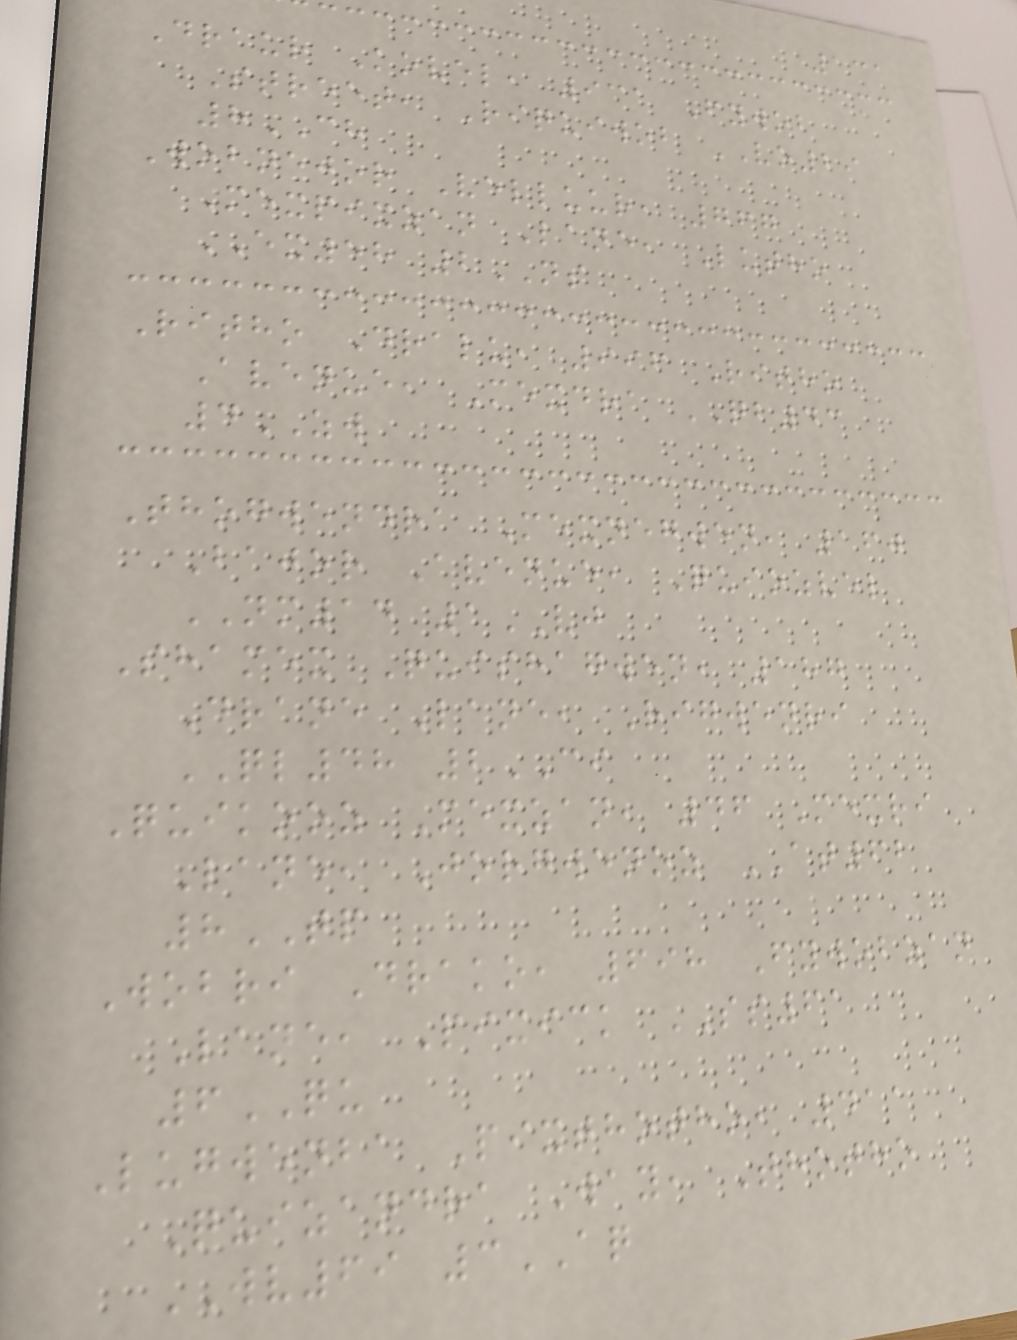131
Draur Kovel, 931 Fywob
Street, Riquiwob VO29
8CH
Wobnejor Velluur, 767
Mexpixzan Lane, Lutho
EX58 2NS
Ritho Dralu, 996 Ritho
Avenue, Mexdra QB43
4ZW
Thogwendra Mexnegwen, 160
Bajor Avenue, Quiozvel
NM14 1VJ
Shamex Quishagwen, 187
Drane Lane, Rigwenri
QL48 2CI
Quikooz Mexzan, 46 Mexri
Lane, Jorgwenoz AT62
8TP
Wobri Drako, 698 Fywobzan
Lane, Pixick SS61
6QU
Lugwenba Pixthotho, 411
Quizandra Way, Thotho
WV69 3AQ
